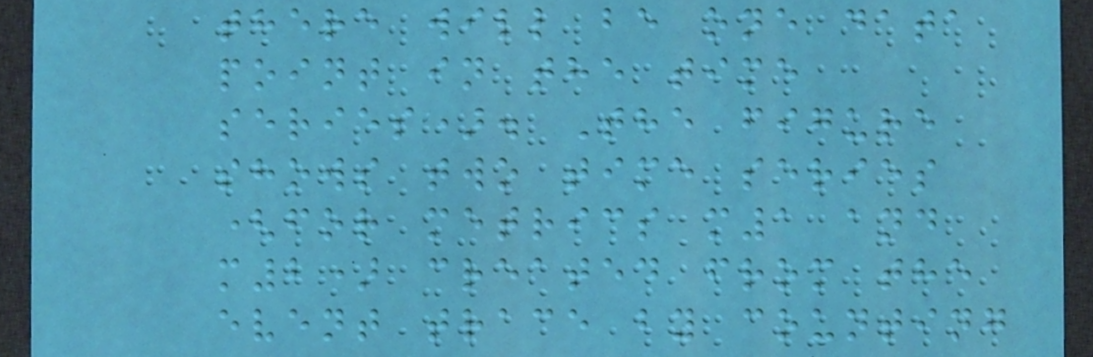there will be one data
point in the time
series). The figure
shows two time series
(for metrics m1 and
m2) created from the
event trace by counting
